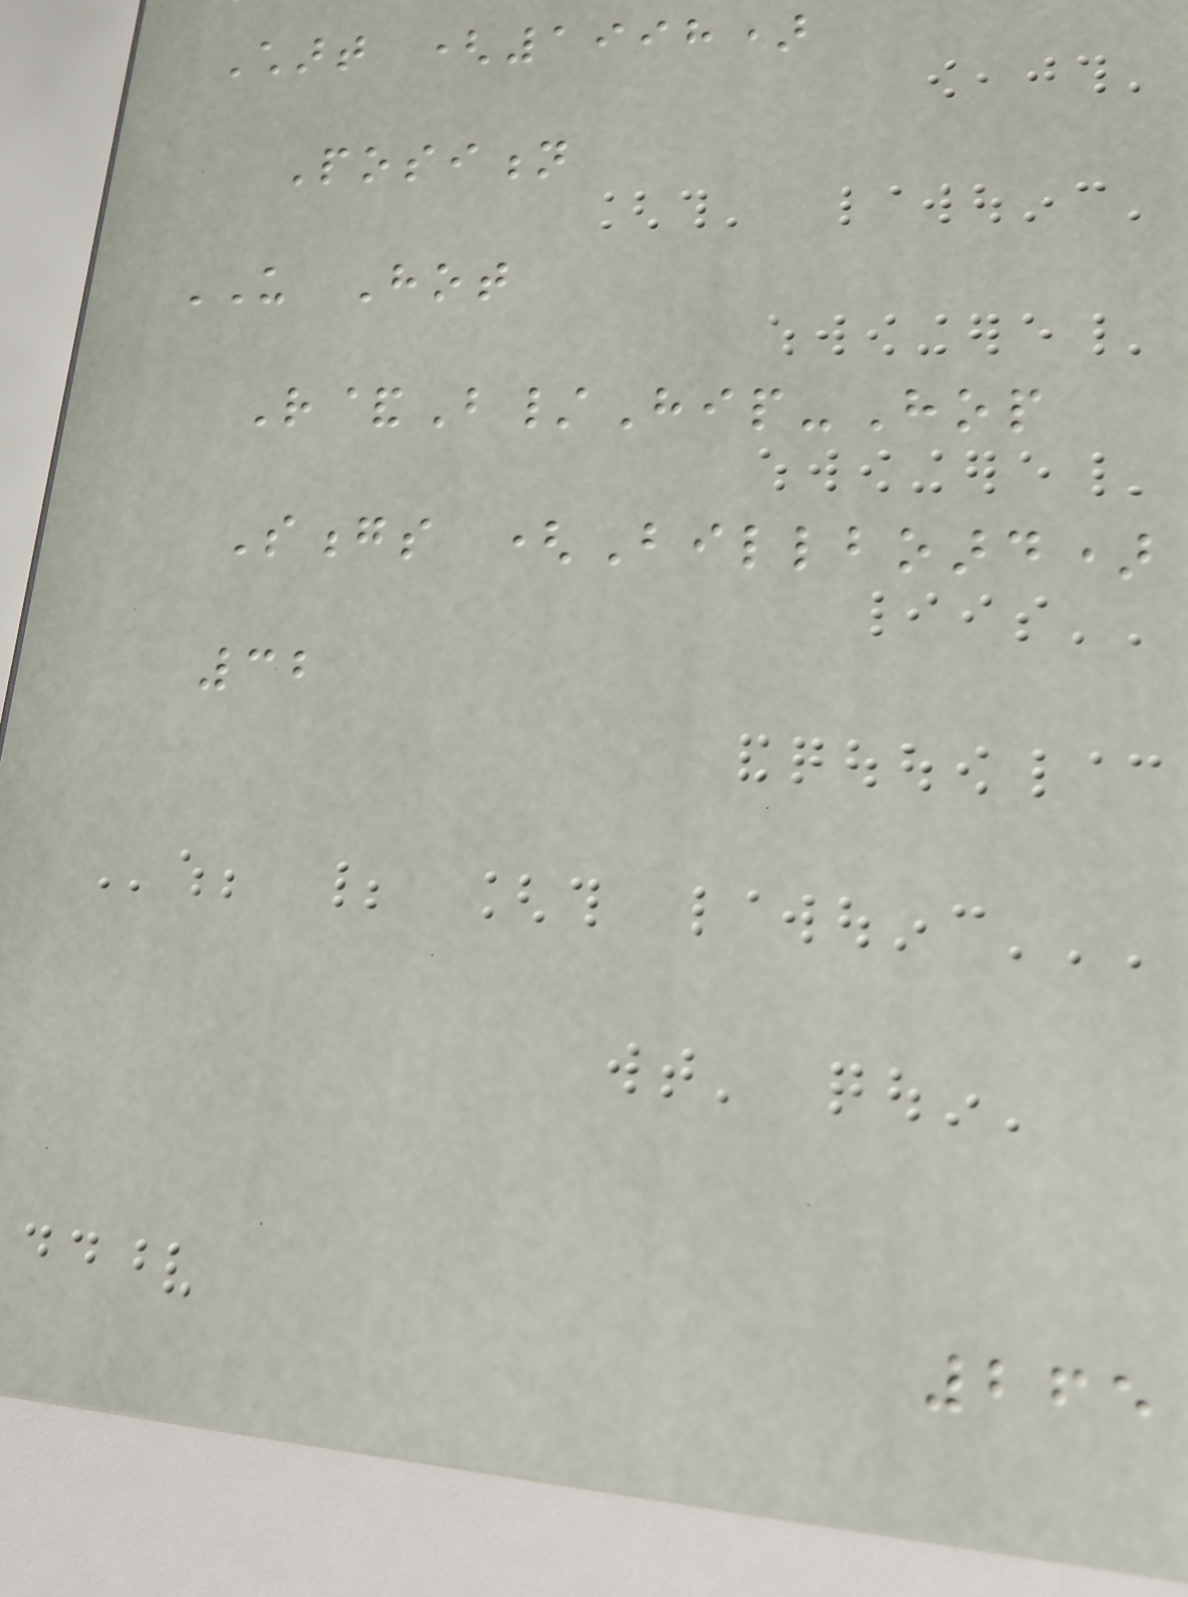Chart (1998)
Position
US Hot
R&B/Hip-Hop
Songs (Billboard)
32
265
